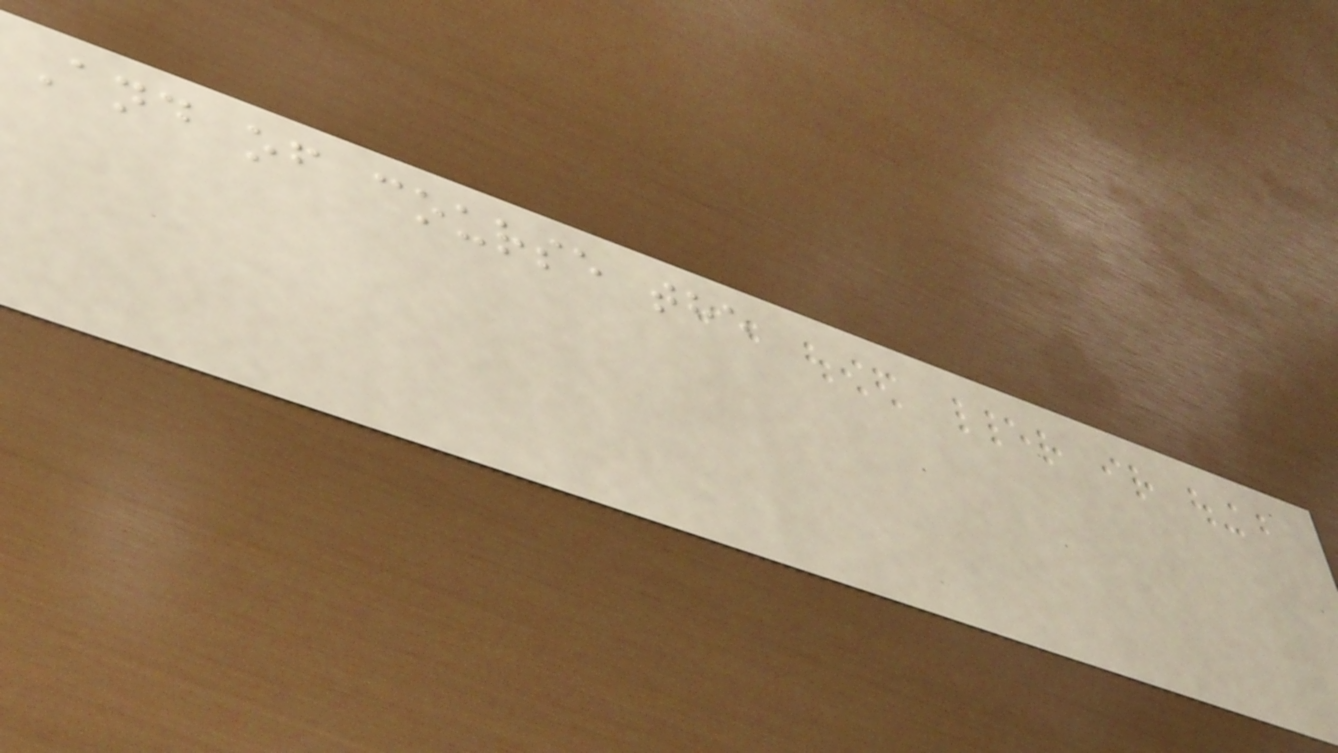And of course the
